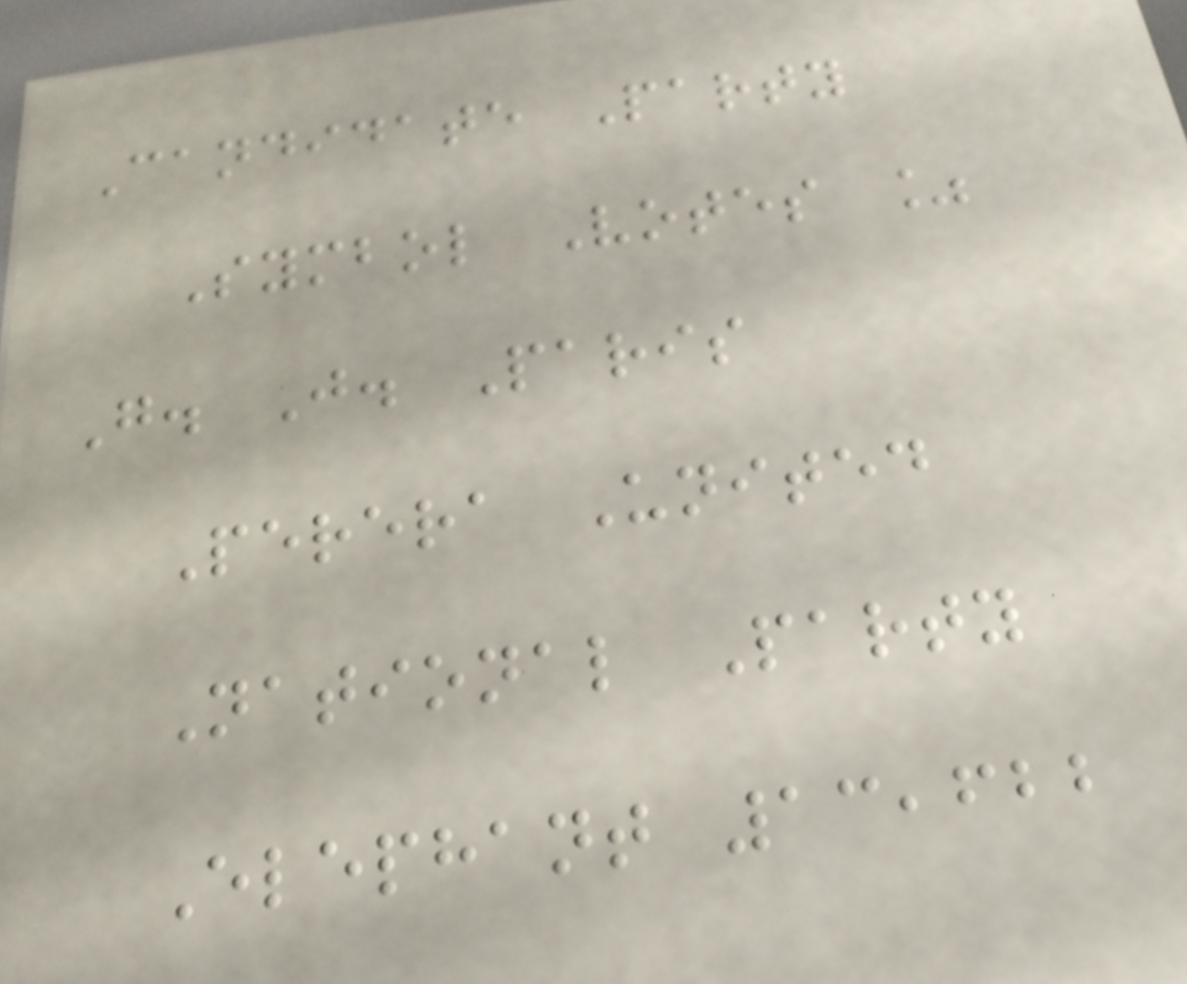Candidate Party
Symbol Votes %
G. J. Paris
Perera United
National Party
Elephant 13,622
